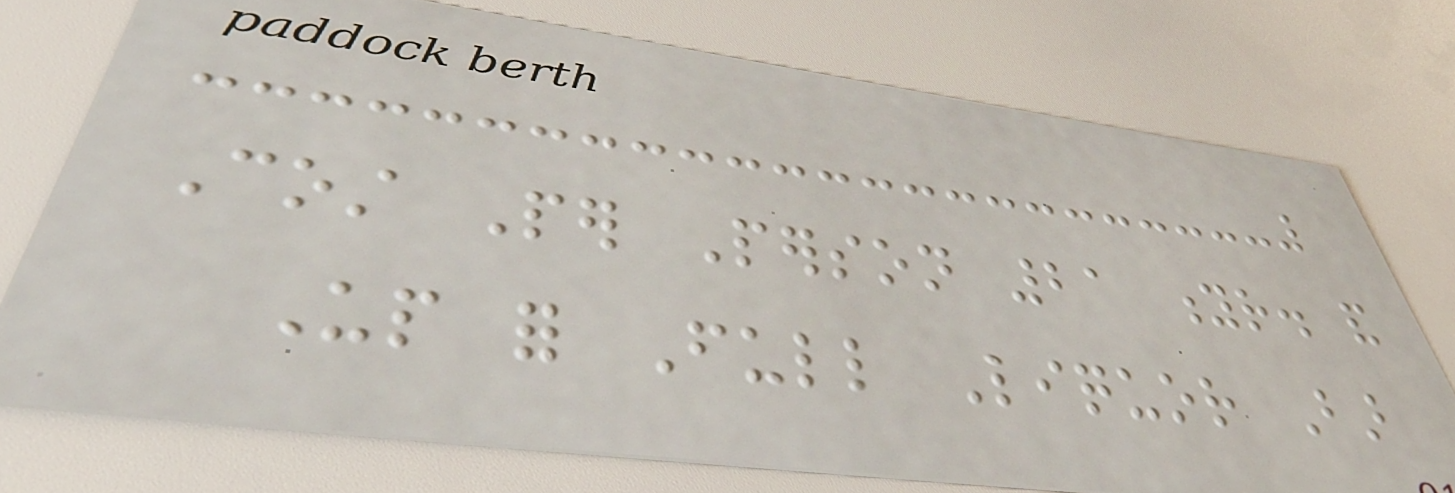Cost Per Person 21 yr. and
Up for Full Liquor Bar
